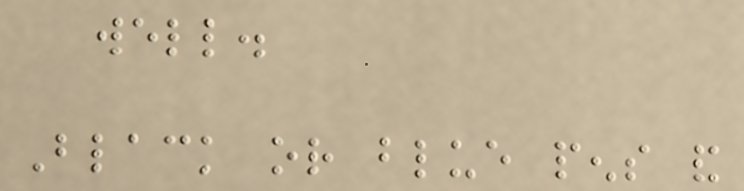well.
Black or blue pens and
